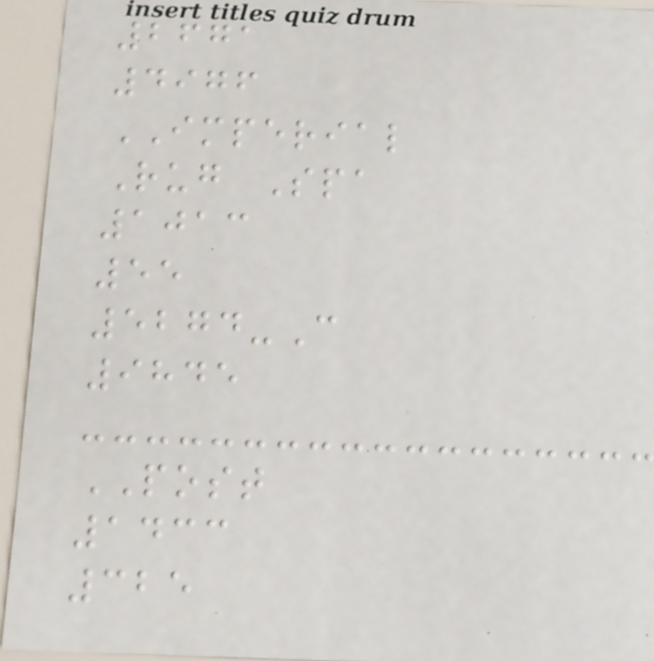2671
4976
IMPERIAL
Rug Spa
1013
55
5274-C
9845
POST
1433
325
